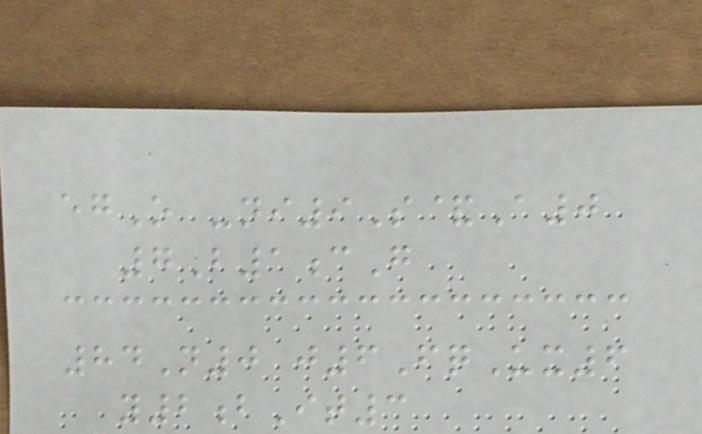egO -ni9S&A0
7B1cG
84N0 j6FqUx6
y2bIt3
